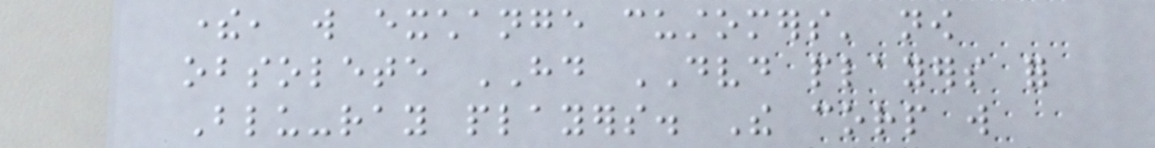there, will exchange customers' now
obsolete HD DVD players for
Blu-ray players. The corp will
